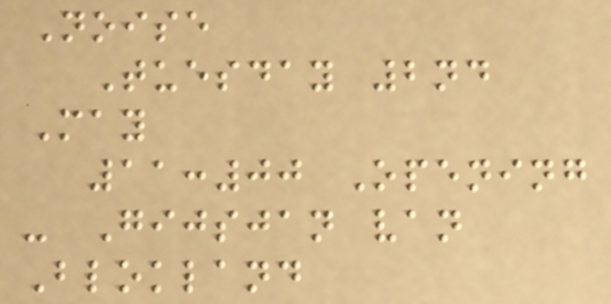Noise
Tuesday 2nd
May
11:00 Opening
- Gijsjan van
Blokland
